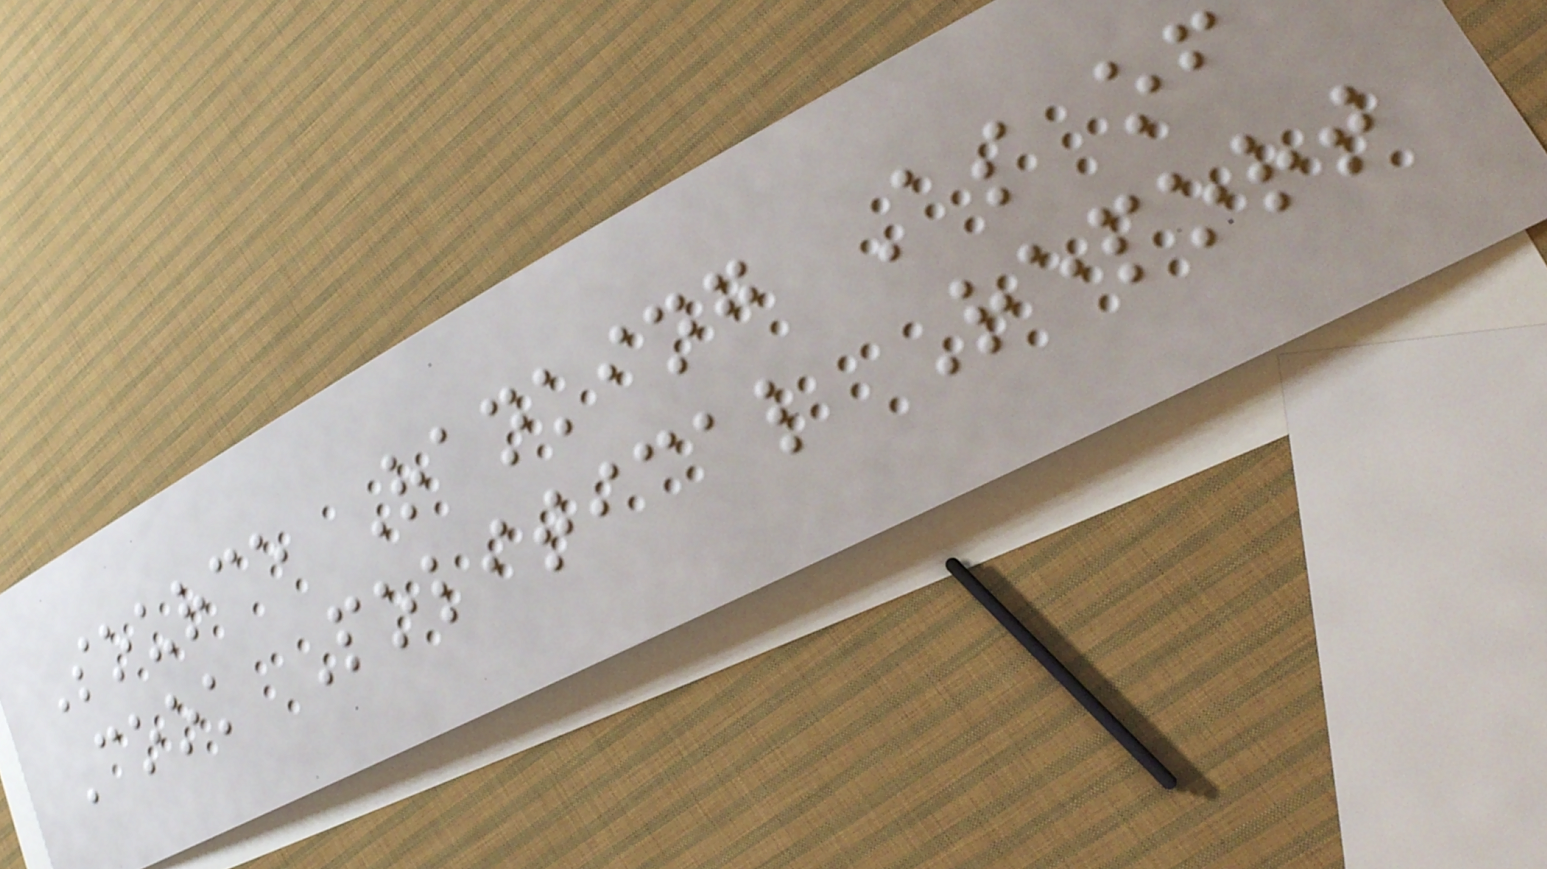Source Ranking As of
Cook Political Report
